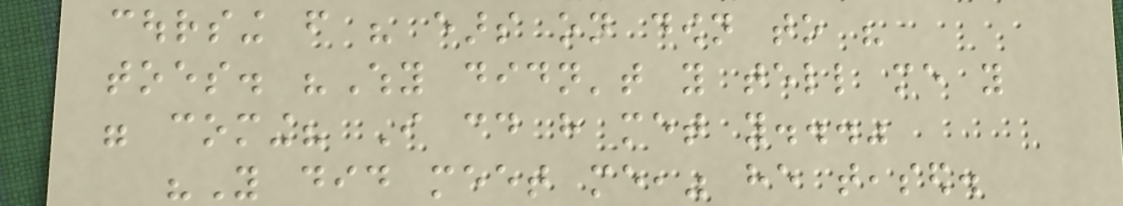coursing from his ears on down to his
toes. "Why didn't you tell me you
were coming? I could have met you..."
"You did meet me," he teased.
